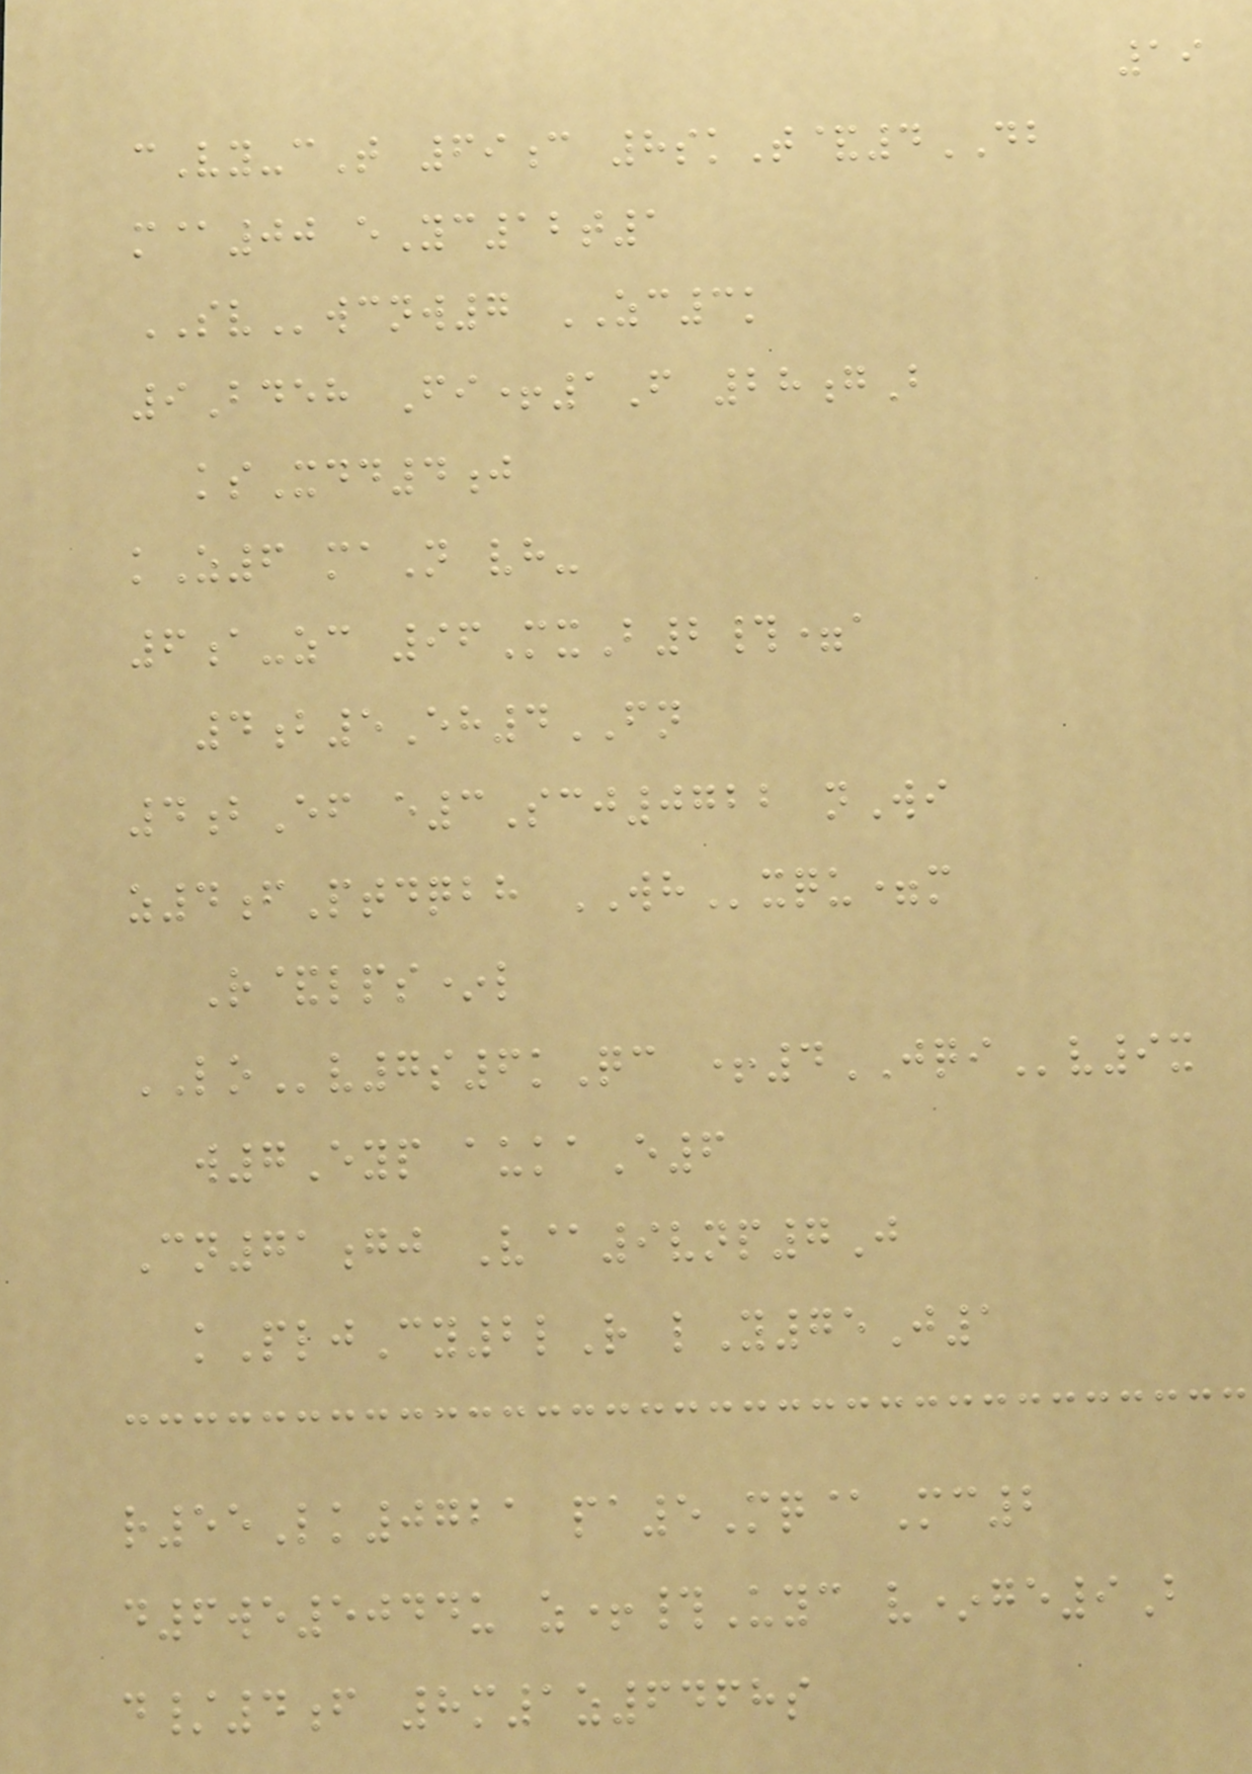19
cVy-cT 69c 8skT&4DB
m@00 eYc12t1
SVwcnw7 ZC3k
9Bdeh Fi+1F 28gB
ksXdd4j
kZ6 maN vh-
6a-zc 96MxB2#=a
4b5Eh4FN
4bEf e3Scj0722 nWi
z4fPtdqbh WHxqu=m
R&lps*l
LOv7s6kQc +4JQIv9x
w7Eyp aukaE6
Cn71gj V@9vnp7J
kPljCy2lR lY75J1
r55Lk0721 pa5Mq@Mc2
d6we5044u z+#Uyc v*ge9B
d/4f 8m1z6468s
